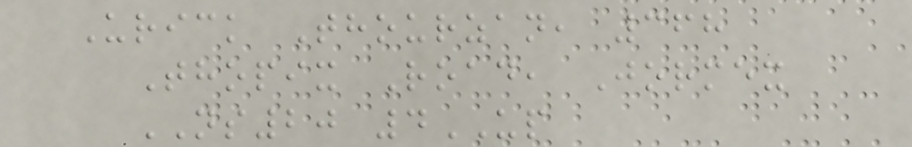Urick Thourzan, 368
Thopix Road, Jormex
NS20 4UP
